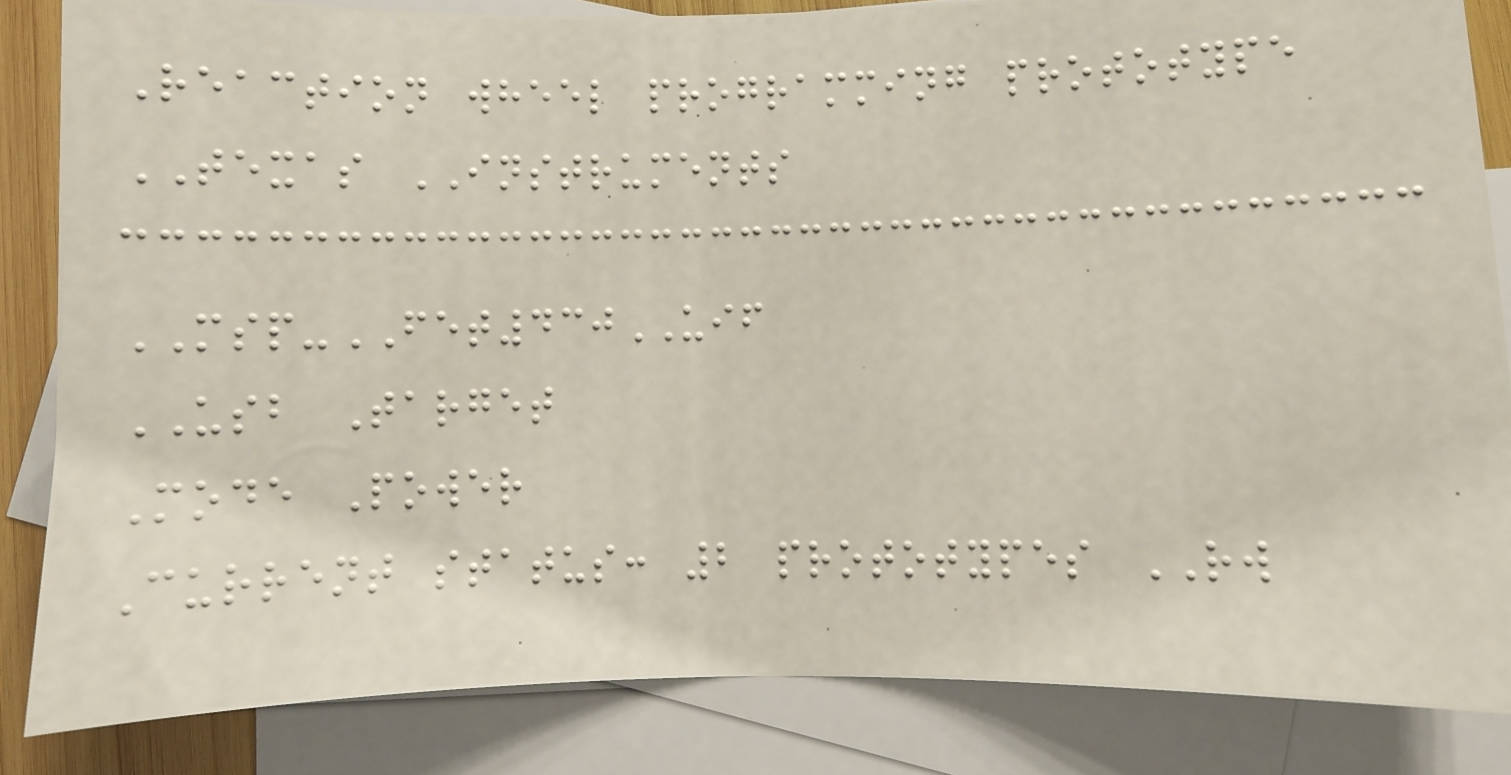Reaction wheel programming prototype
TEXAS INSTRUMENTS
MSP-FET430UIF
USB Target
Mode Power
Current status: 2 prototypes RW
